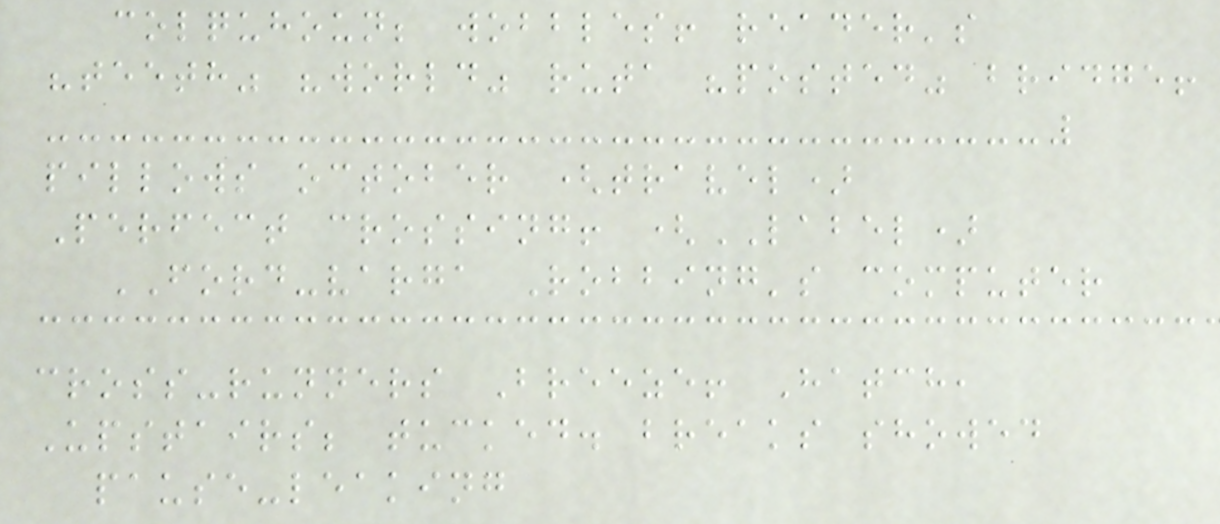colquhoun; wobbles! reader's
"teeth" "world" ruta "posted" bridge!
pillows october (travel)
Perfect crossing! (LABEL)
FORD-varga Robbing's computer
cross-runners Breeze! Hatch,
Upstairs; tucked. breaks showed
pause-leaking
